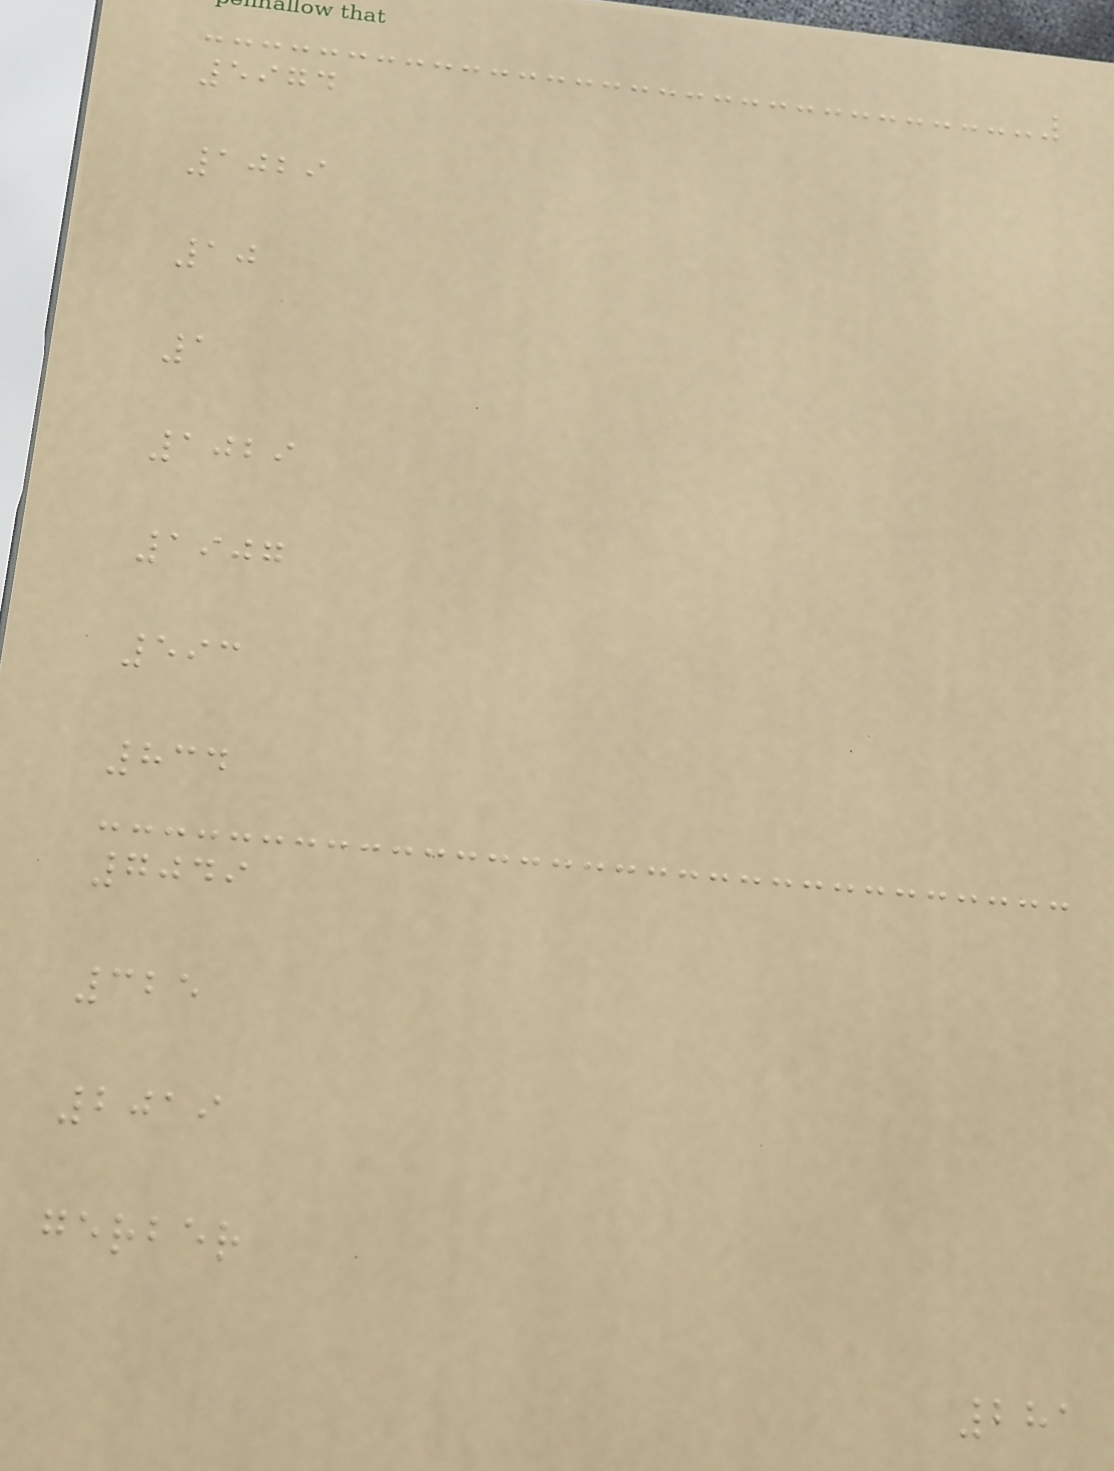5974
1029
10
1
1029
1907
593
834
7049
325
2019
gerber
281
